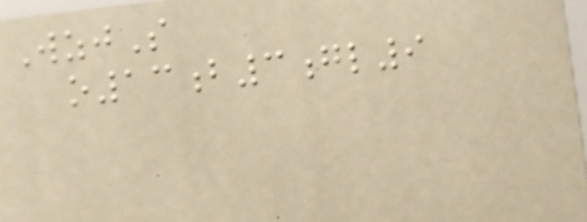WzjS
o13b3gl9
